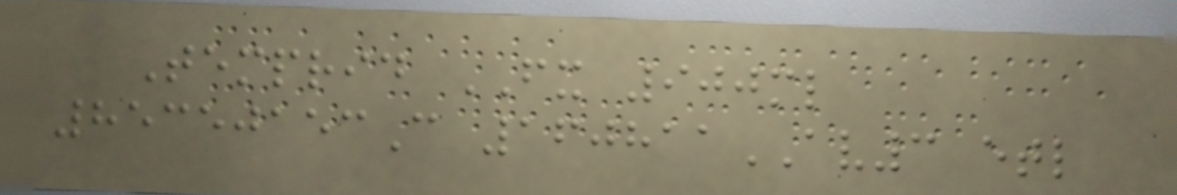Temprid FX 900ml
85350153C 160811AV3 etl
